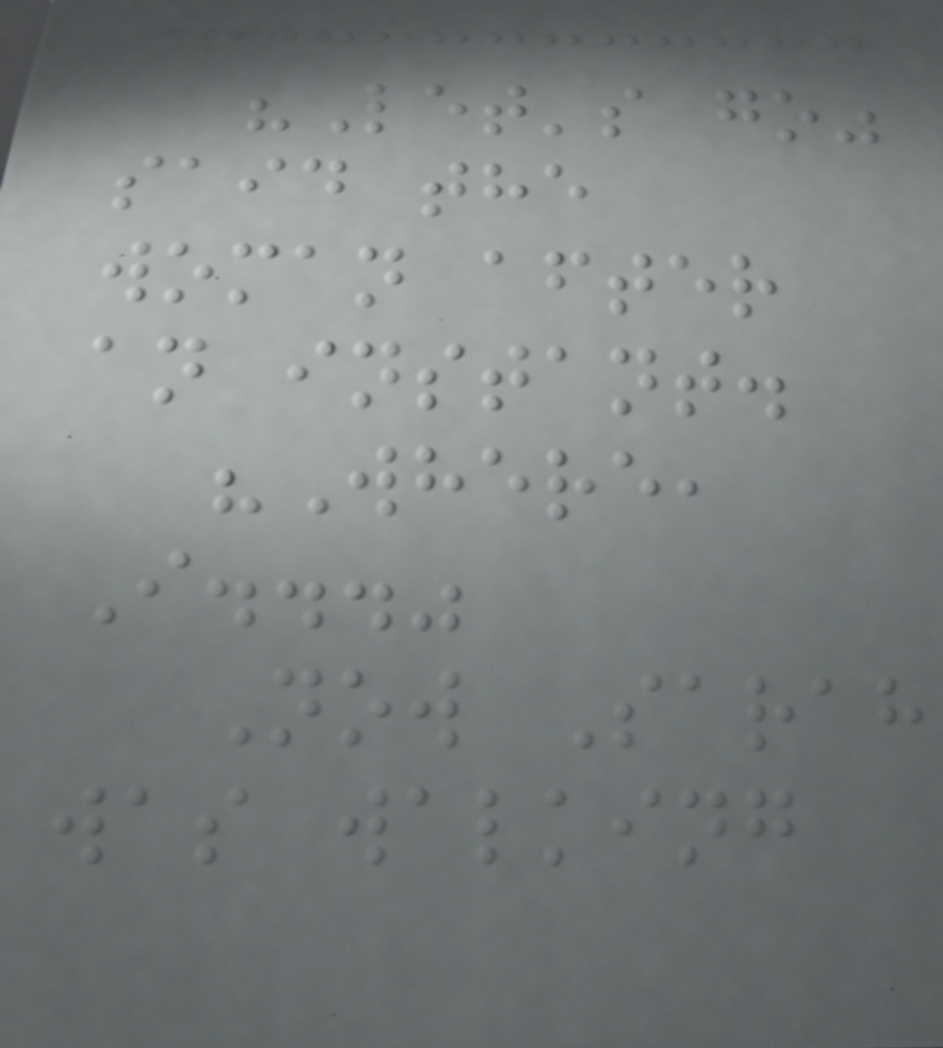"Let's go"
said the
woman after
an instant.
"Where,
I..."
Now Sarah
was walking
